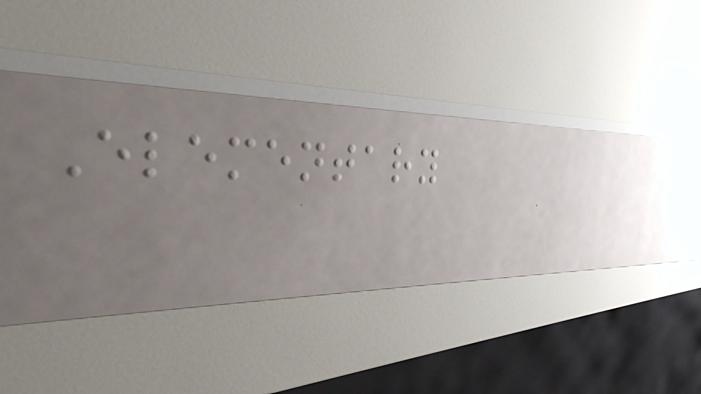Elementary
